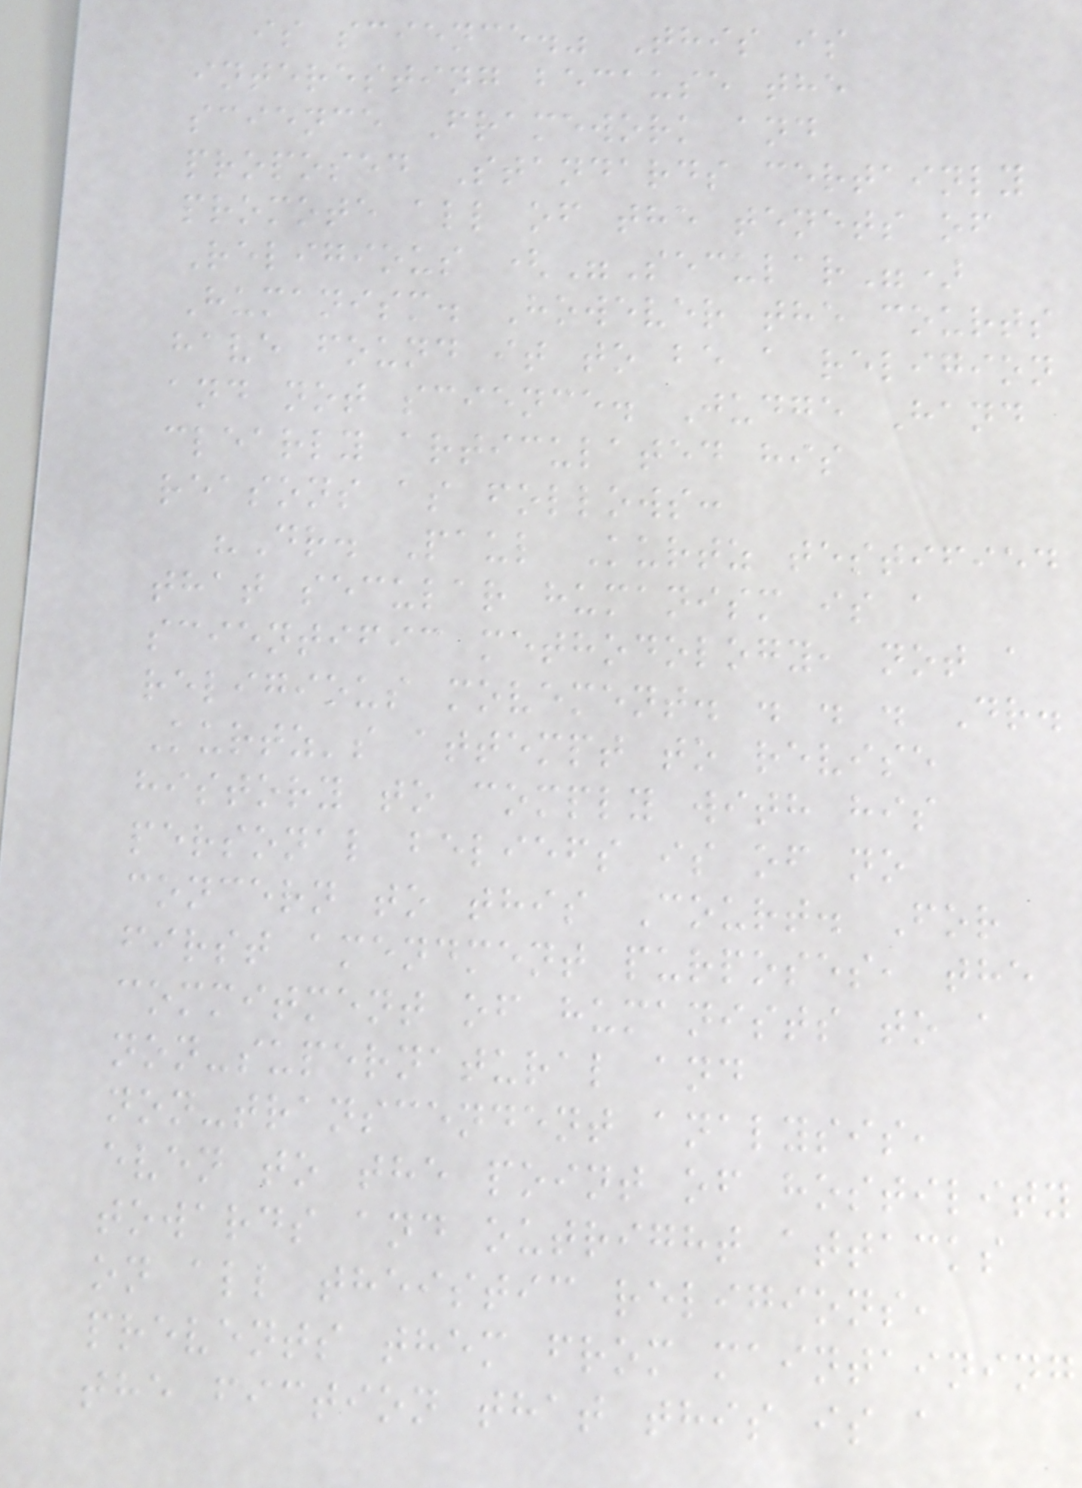is science." This is
interesting because the
science Framework and
proposed Standards certainly
promote all of the tenets of
Religious ("Secular")
Humanism. However the courts
have found it to be a religion
and not science. Judge Hand
clearly articulated his
reasons as follows:
"Dr. Paul Kurtz testified
that secular humanism is a
scientific methodology, not a
religious movement. . . . Dr.
Kurtz's attempt to revise
history to comply with his
personal beliefs is of no
concern to this Court. For
first amendment purposes, the
commitment of humanists to a
non-supernatural and
non-transcendent analysis,
even to the point of hostility
towards and outright attacks
on all theistic religions,
prevents them from maintaining
the fiction that this is a
